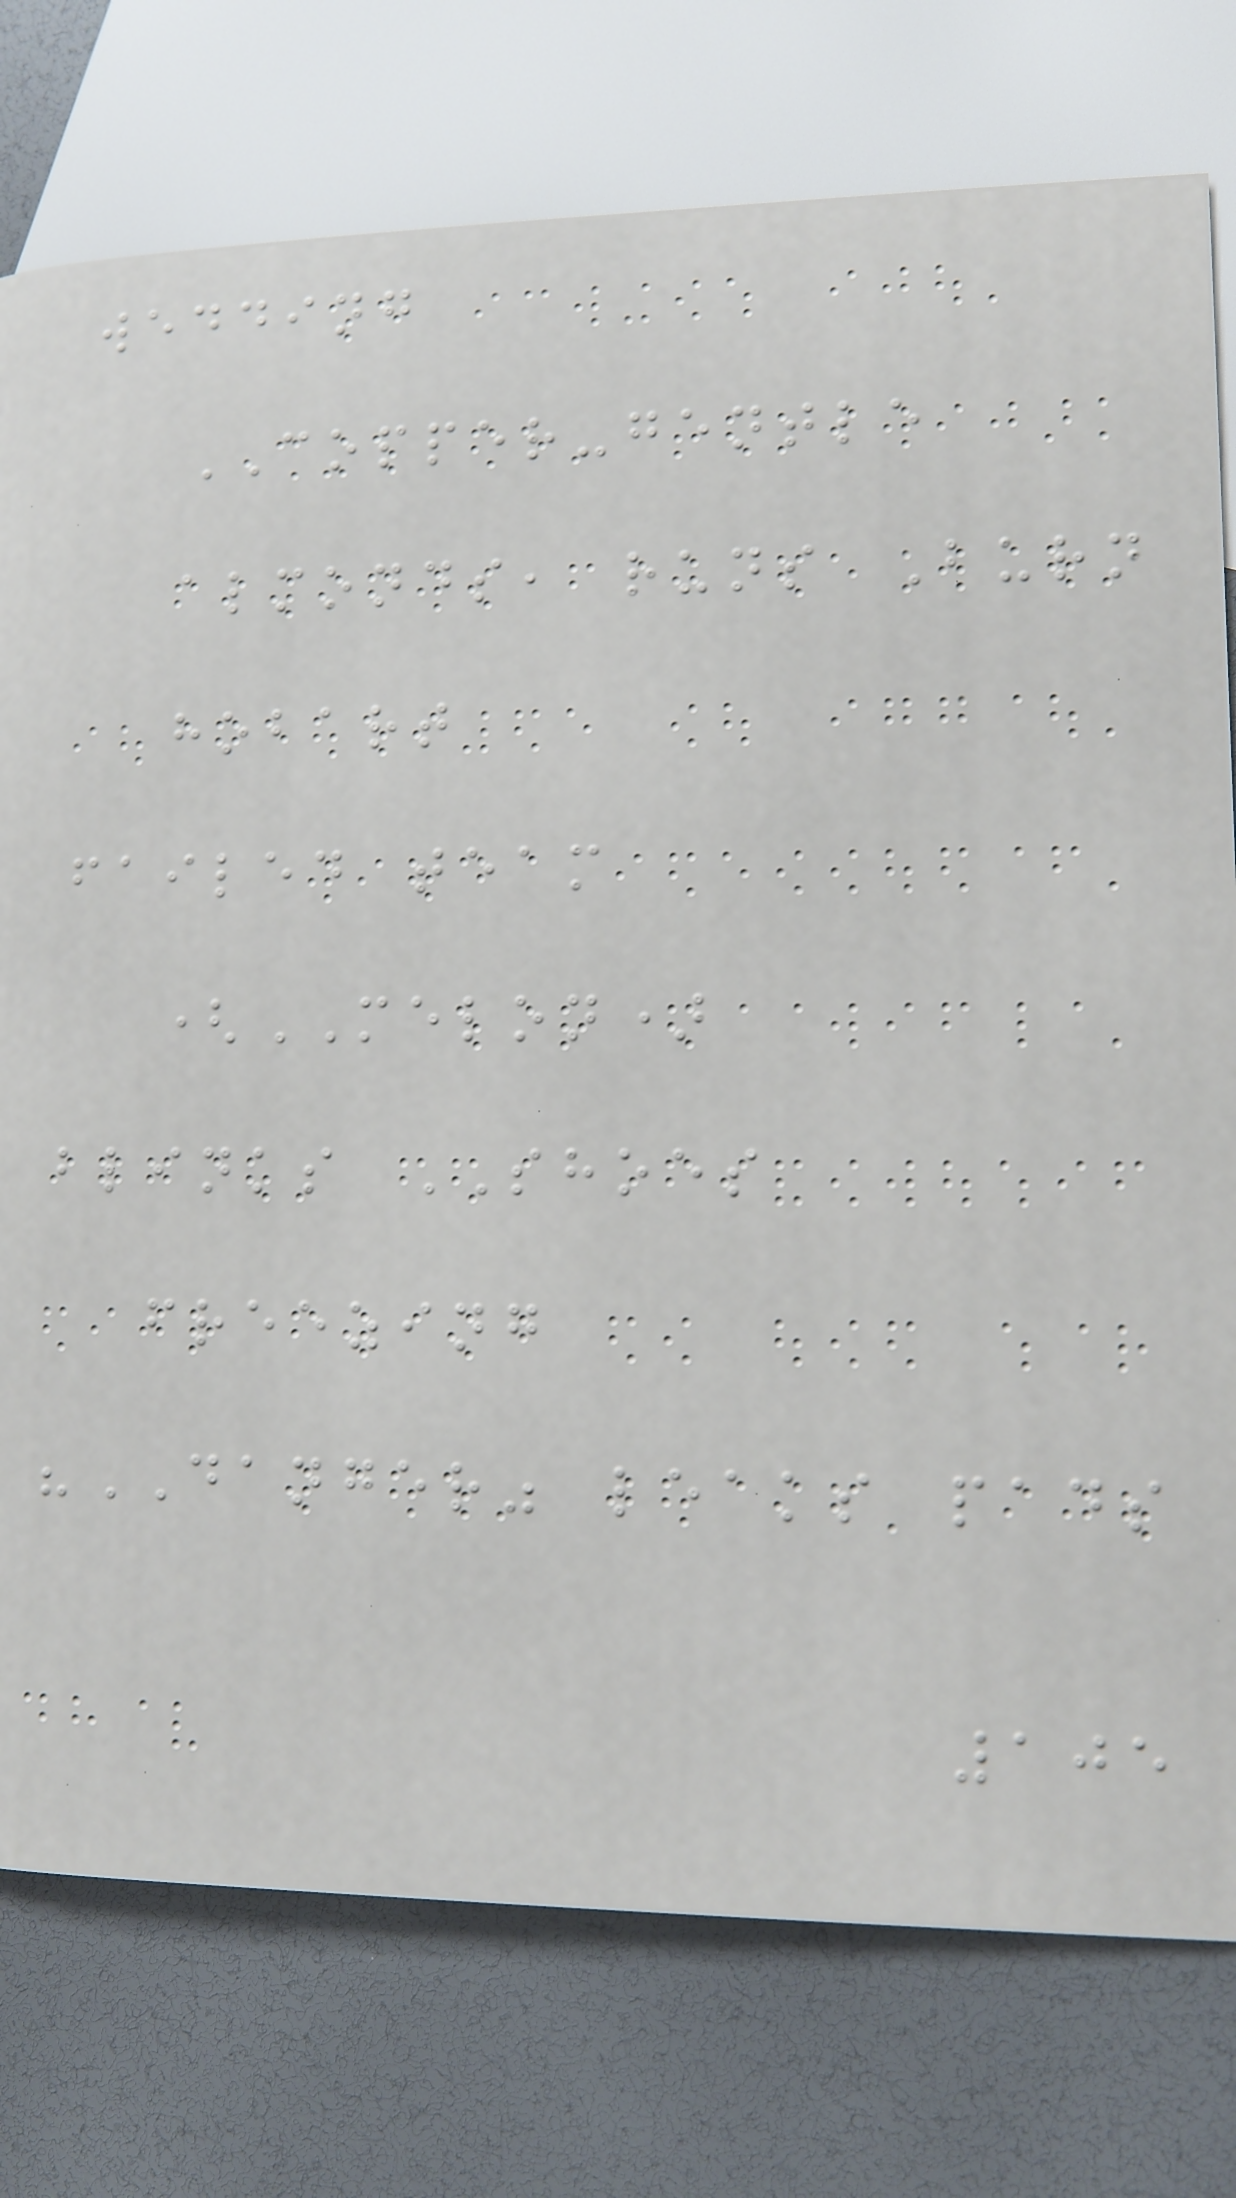wedding
COPPER-gentle
almonds, runs Burn
hobart
failed team
(MELON)
blinks SHOES
freezing
"DANGER" leaks pads
105
